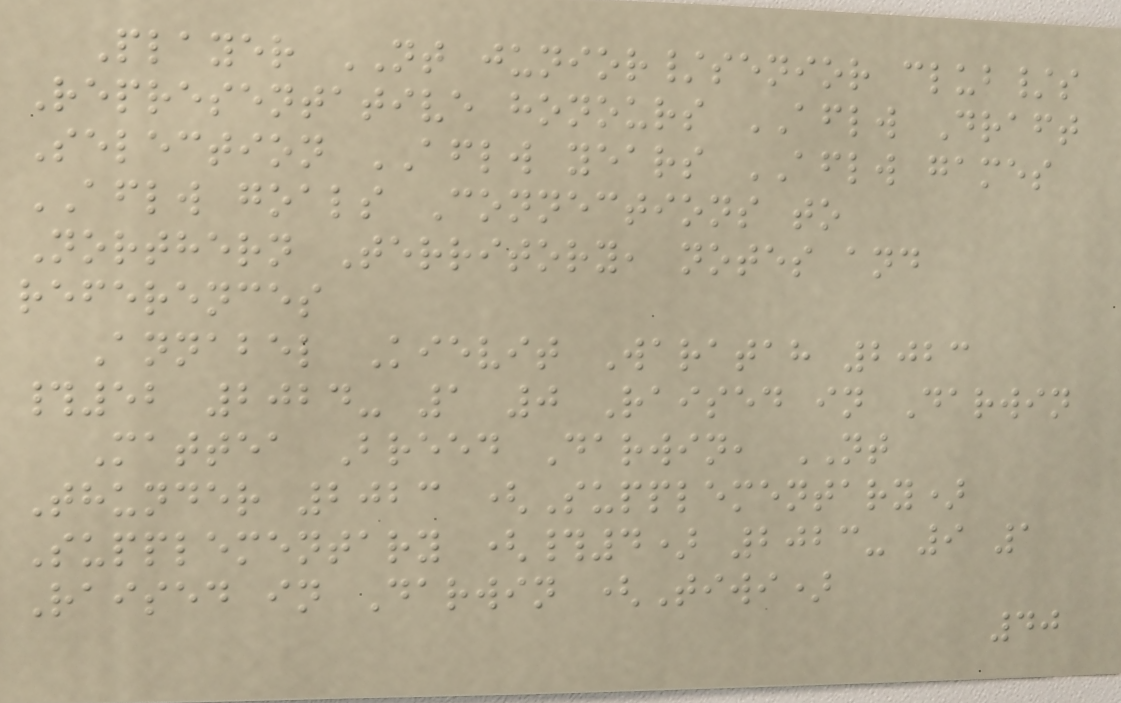Player NT junior/senior club/s
Representative honours AFLW Draft
Selection AFLW years AFLW games
AFLW goals Connections to
Northern Territory, notes and
references
Annabel Kievit Waratah 2023
#52 2024- 1 0 Raised in Darwin
Mattea Breed Darwin, NT
Thunder 2023 (Supplementary)
Supplementary (#4) 2023- 9 1
Raised in Darwin (Tiwi)
40
